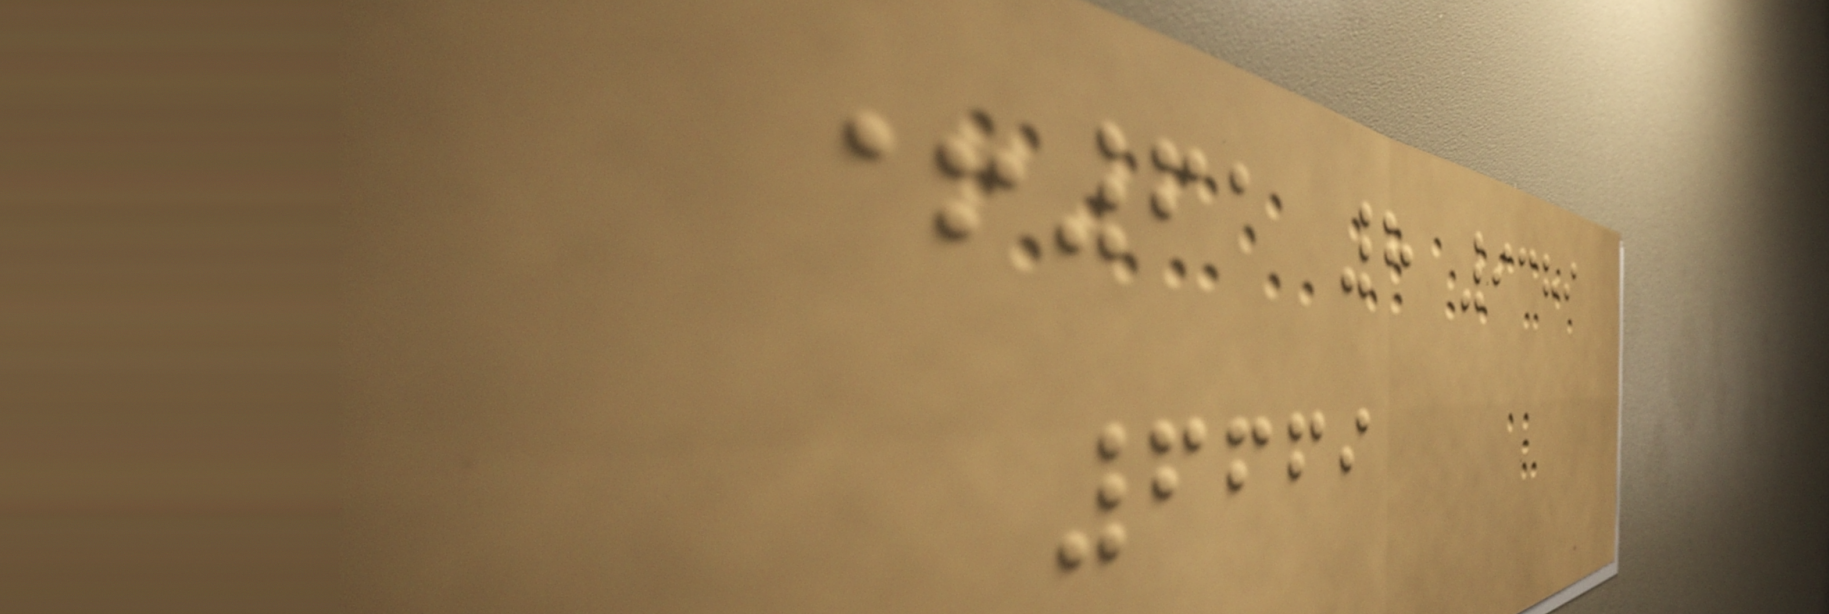+61 8 9389
6669
